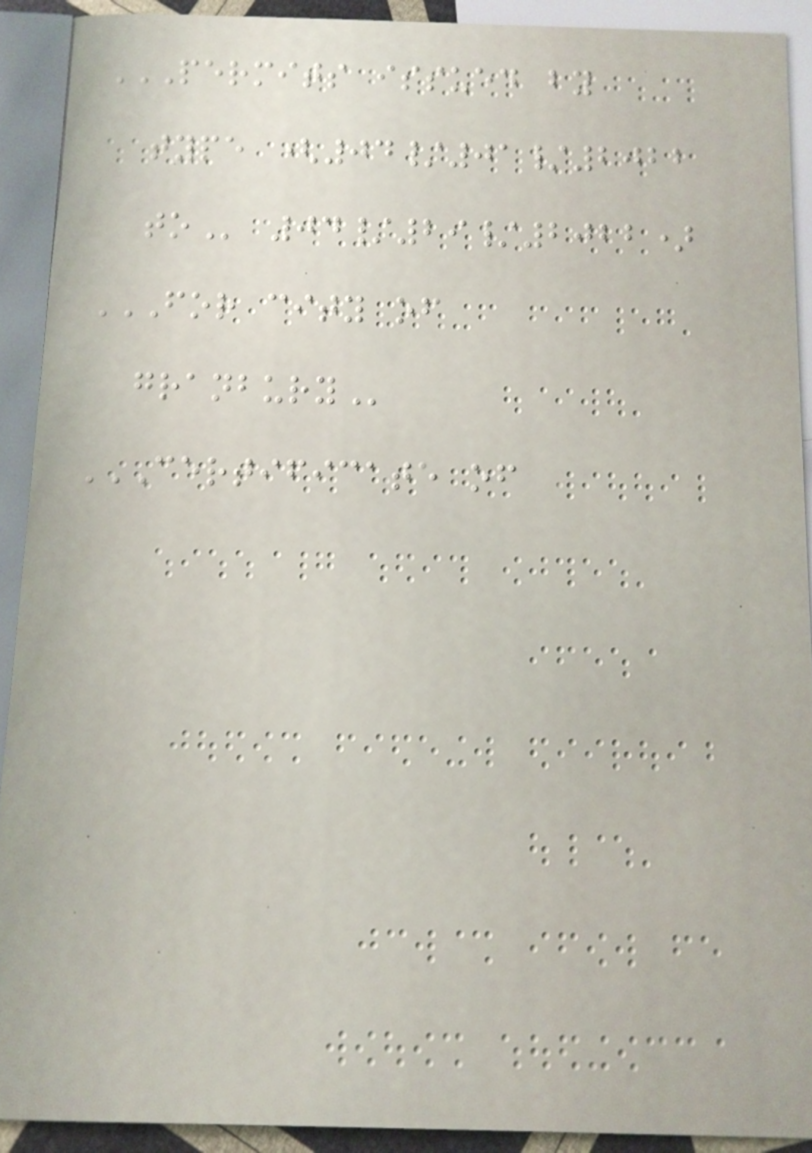PERMITS ISSUED BY
TYPE (04/01/2022
TO 04/29/2022)
FOR CITY OF
GRANBURY
CERTIFICATE OF
